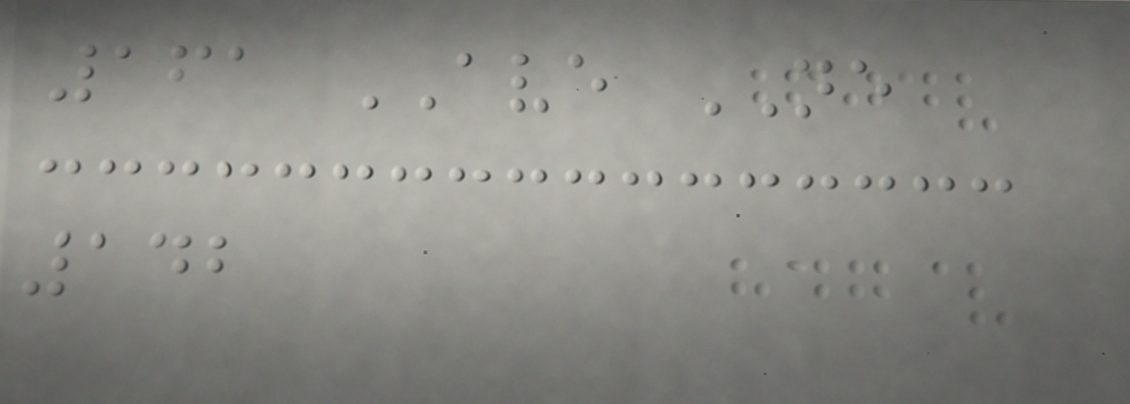161 AVE NE
142
